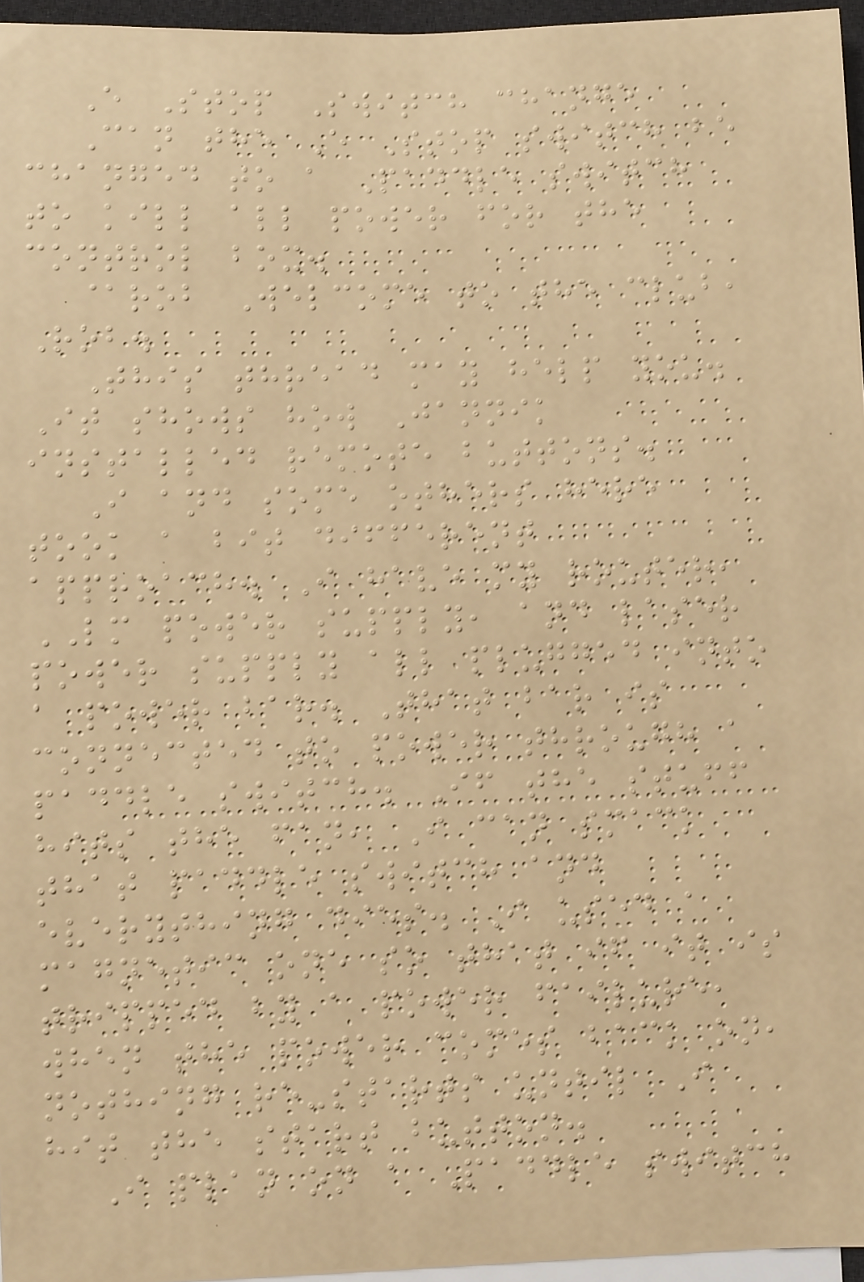E Stop Switch change
Can the E Stop switch be
changed to a Paddle switch
to kill all power for the
control box.
@rob Welcome to the club,
Rob.
This thread may help you.
It shows how Jannik
installed remote buttons.
I and some others here
took a bit different
approach. I have my router,
LM power supply, and laser
power supply all plugged into
a power bar. That bar is
connected to power through a
paddle switch. If the stuff
hits the fan, I can smack
that paddle switch and
everything dies. I used a
magnetic one so that if it is
tripped by a power failure,
when the power comes back on,
nothing re-starts until I
hit the start button.
I plan on a Paddle switch
